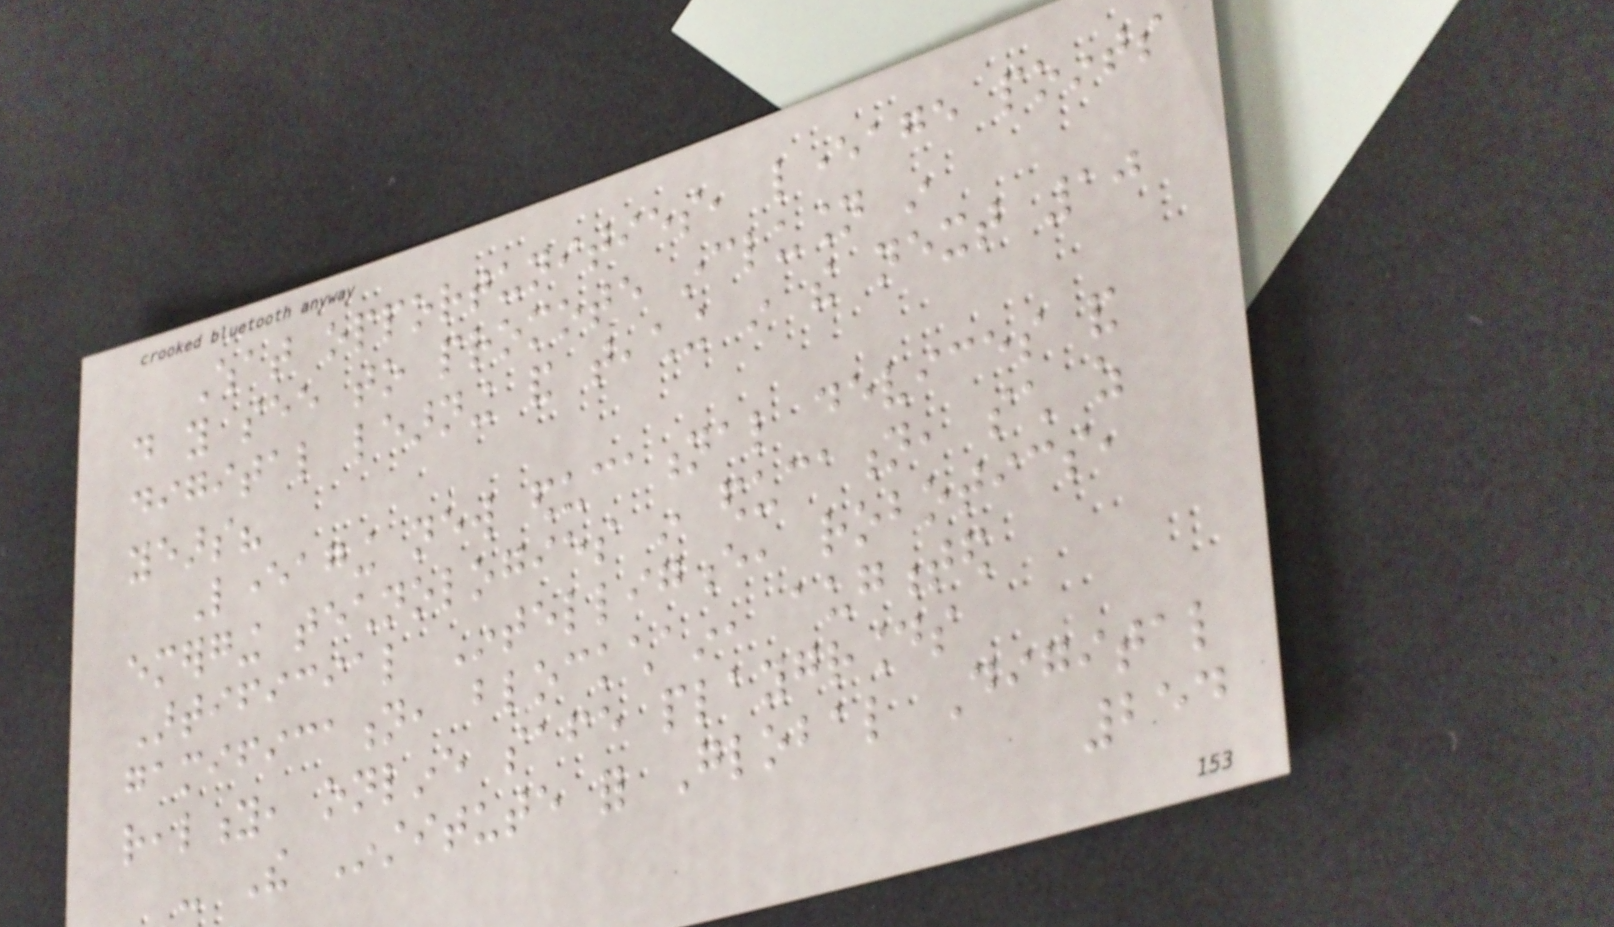What opportunities, leverage points
do you see to promote inclusion in
digital learning and teaching in the next 10
years?
Leveraging new educational devices and
emerging technologies in education, such as
Artificial Intelligence, robotics,
gamification, blockchain, augmented
reality, online safe playgrounds
- The Institute for Global Digital
254
